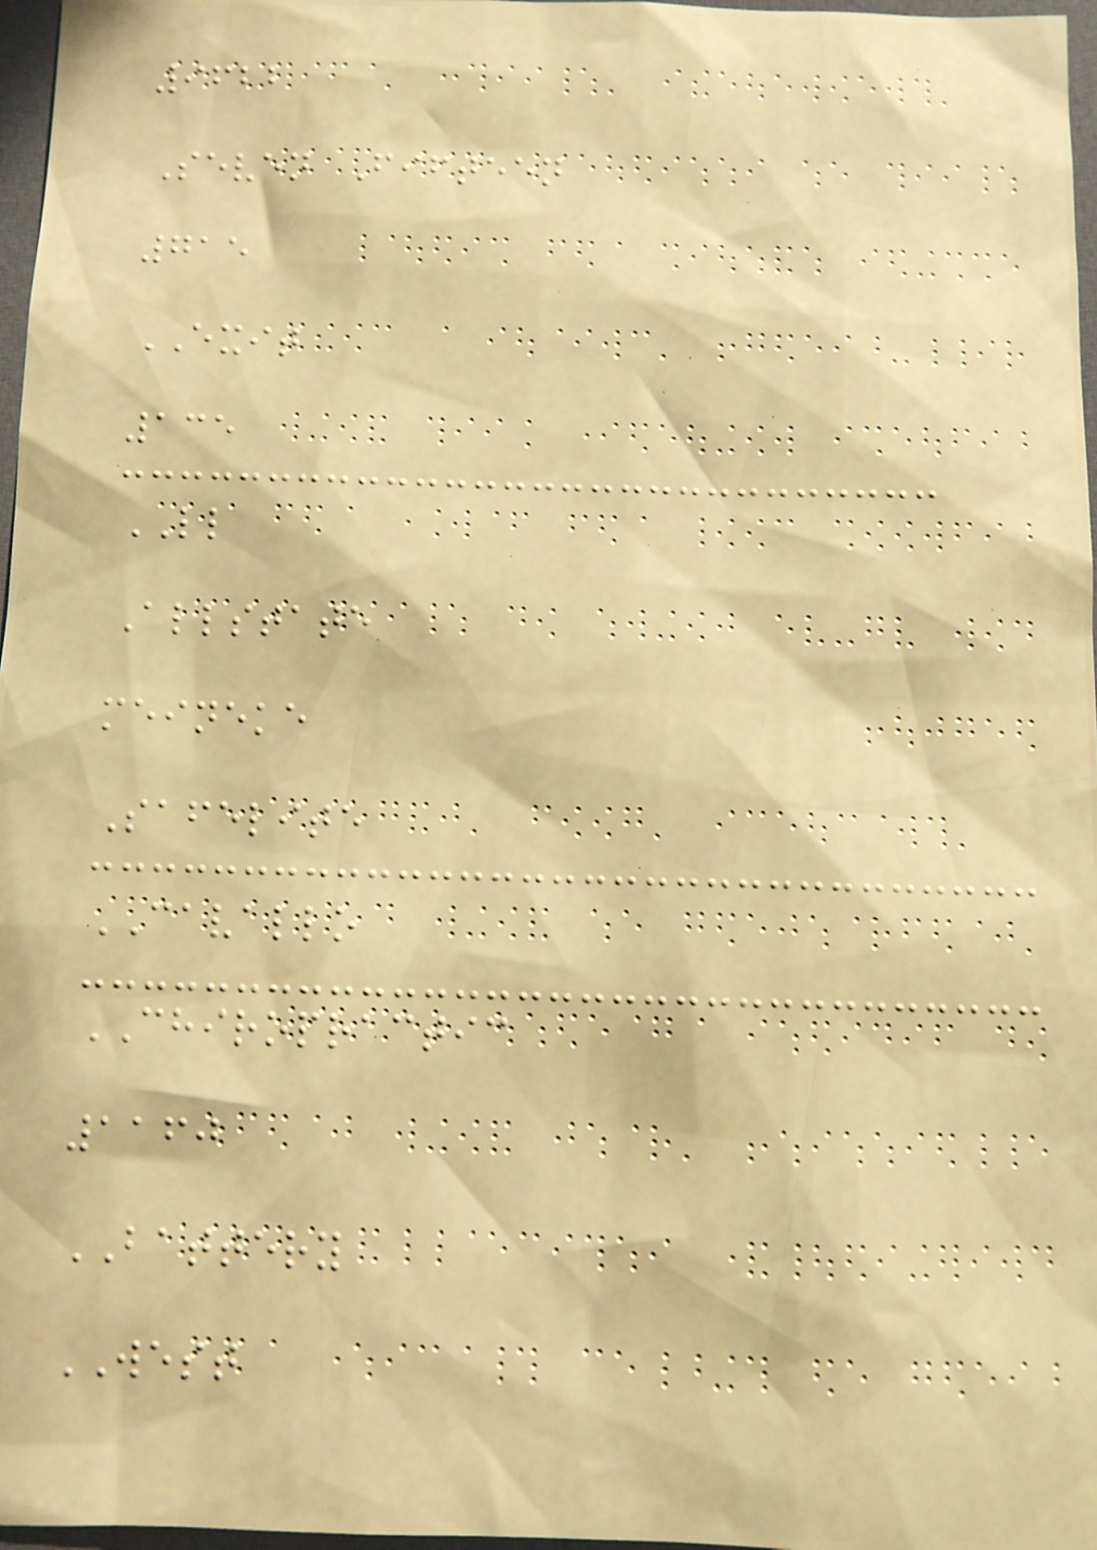9622
Seven Fifteen
715
EXIT
135
LL
Allstate
meineke
Safelite
CAVALLO
CHIROPRACTIC
1160
BATTERY
WEST
